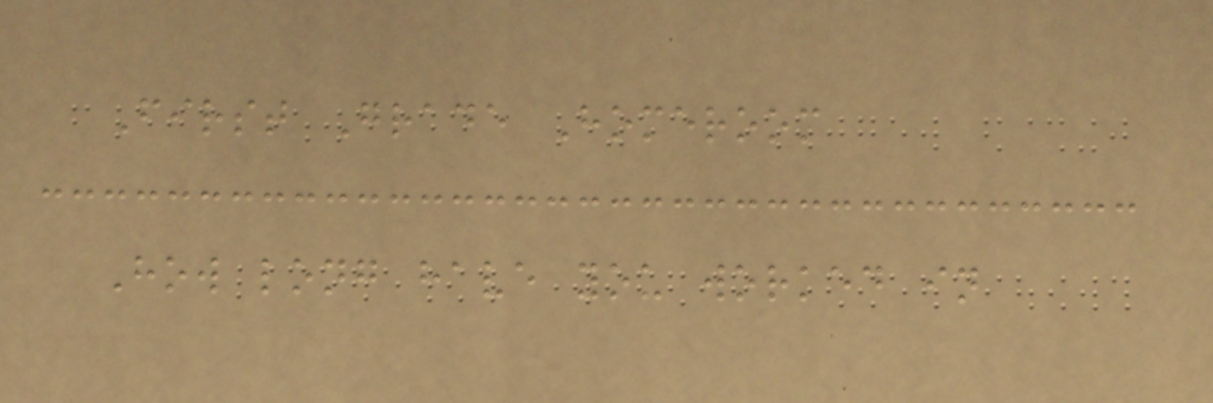First Grade Homeroom
How long have you worked in
